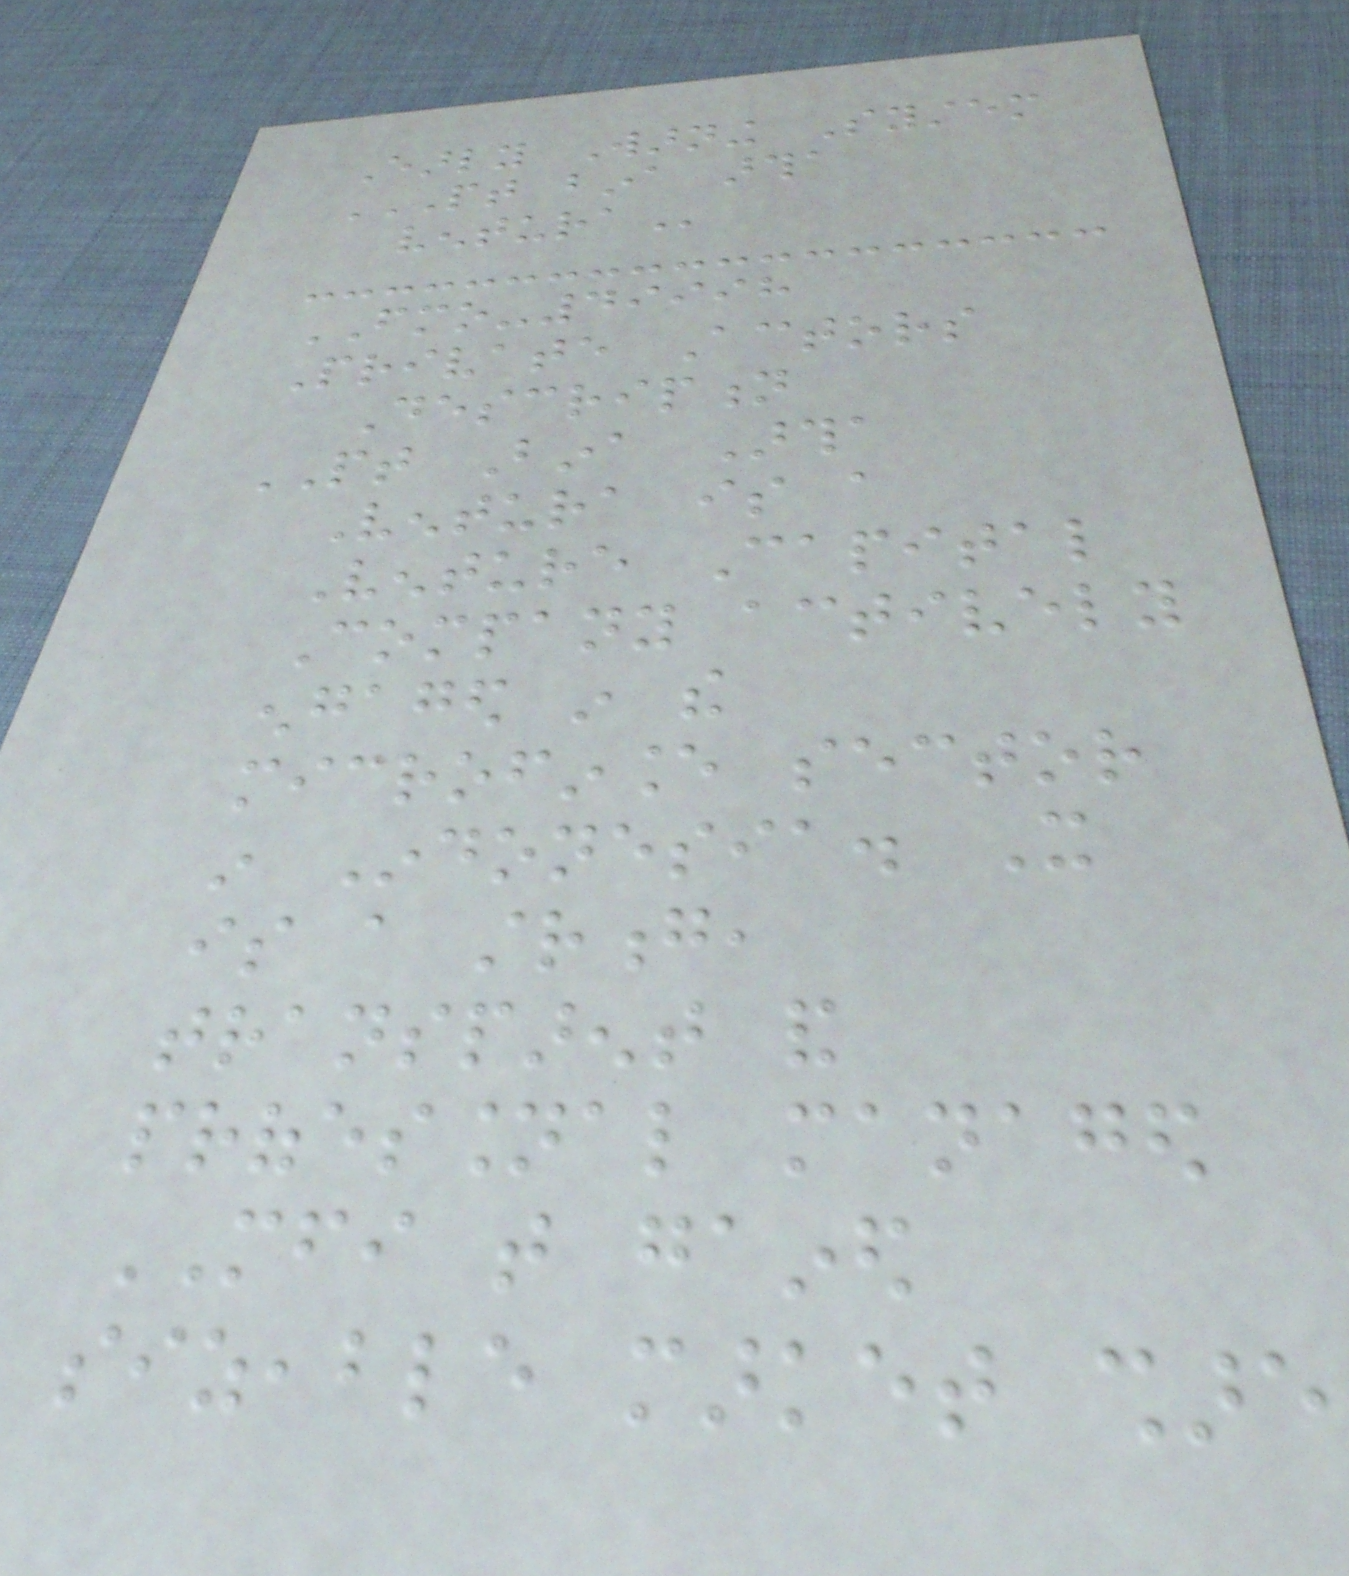Early Warning System
PT BINA ARTHA
VENTURA
FMO-49998
Private Actors
Description
PT Bina Artha
Ventura is a
Venture Capital
Company actively
engaged in the
microfinance sector
in Indonesia. It
is a strong,
transparent and
professional managed
MFI that gained
sizeable market share
